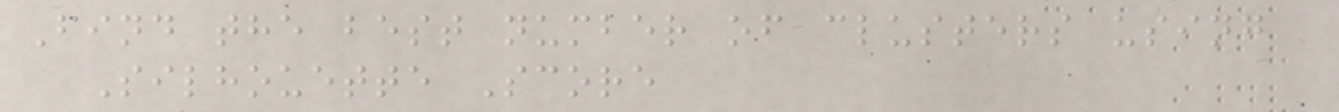Find the best number of clusters using
Silhouette Score
